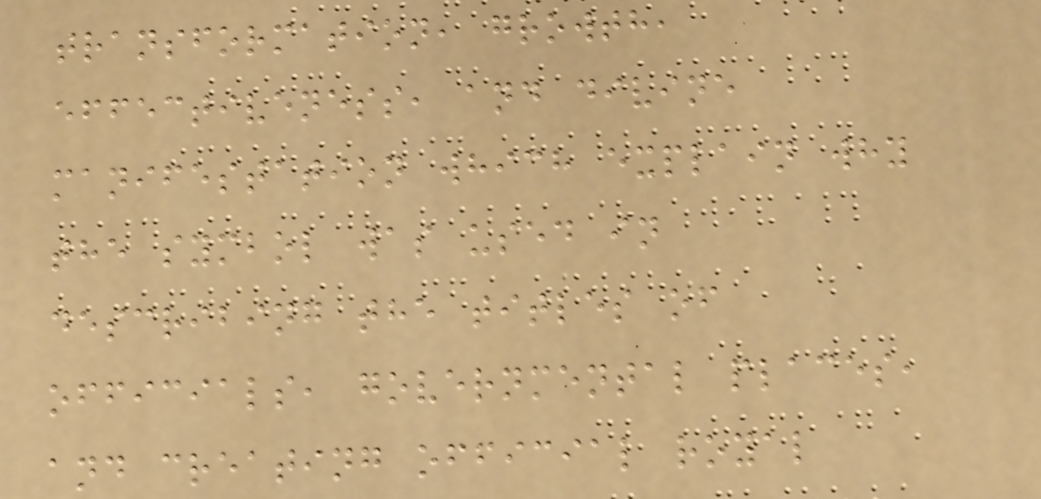transformation, growth,
effectiveness, and divine
manifestation which explain why
the symbol was used in
describing the titles of
officials, governmental places,
and creating official royal
